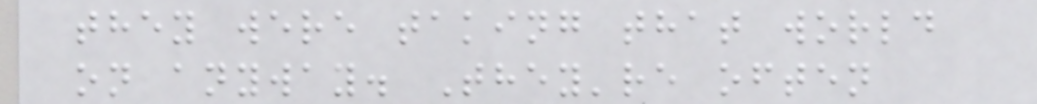they were taking that world
on anyway. They're often
